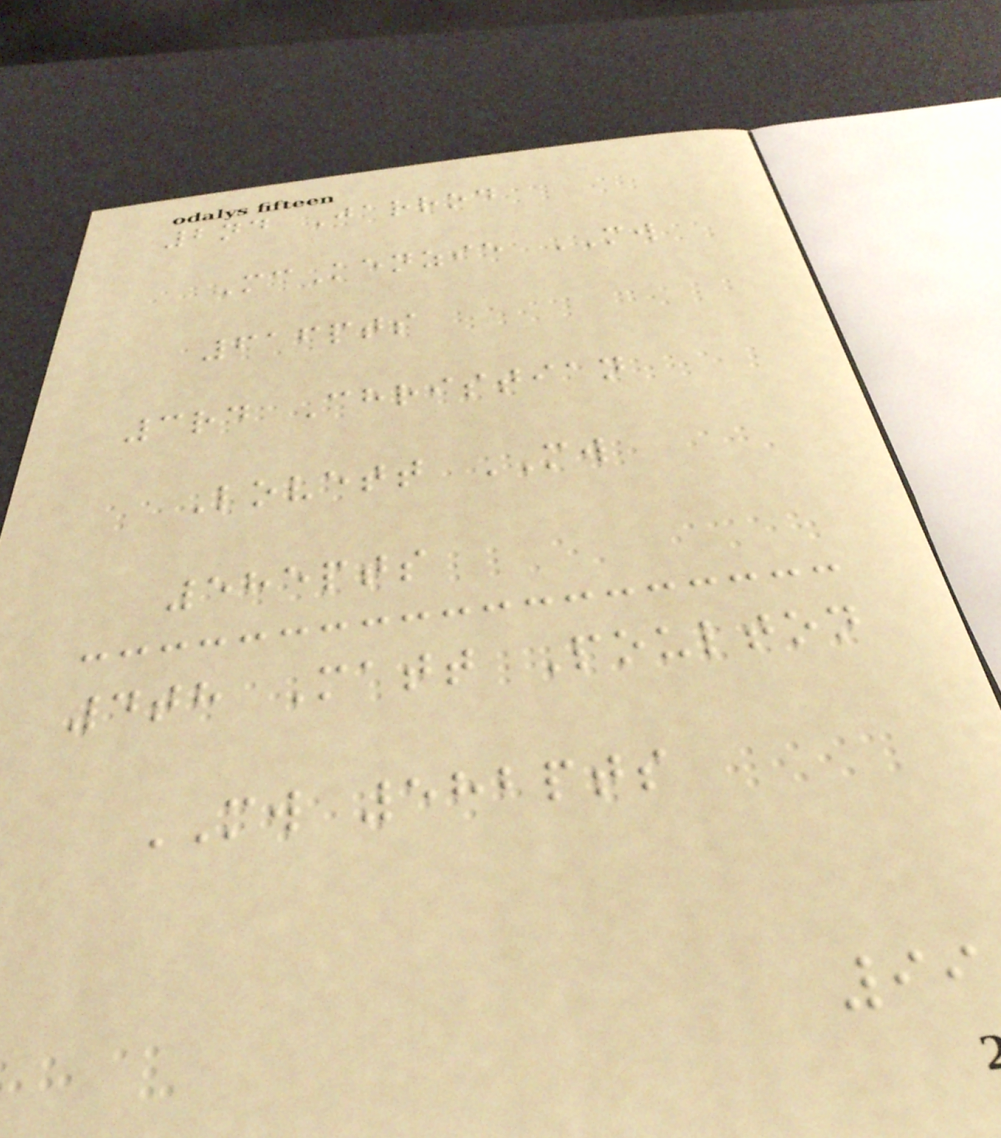2nd Jarrod
McKenzie MW
616pts
3rd Christian
Lovett MW
585pts
4th Matt Poulton
MW 582pts
99
